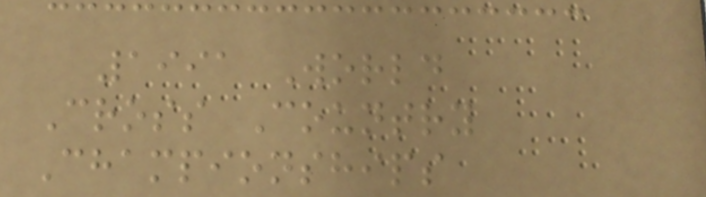1991 World
Cross Country
Championships
